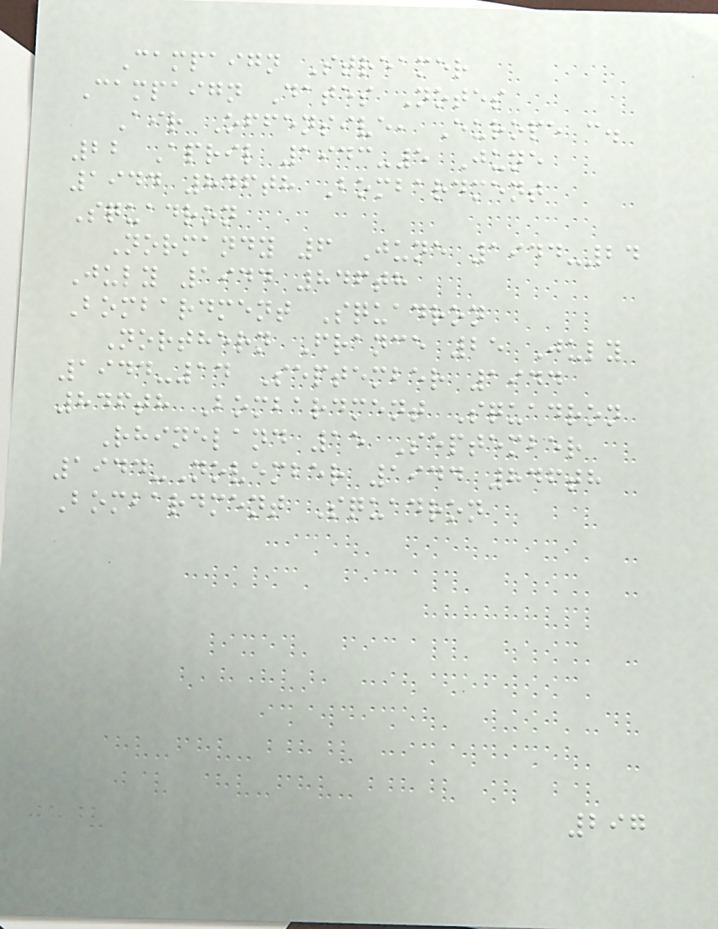Campaign Streamer
Campaign Dates Notes
Air Offensive, Europe c.
22 April 1943-5 June
1944 846th Bombardment
Squadron
Normandy 6 June 1944-24
July 1944 846th
Bombardment Squadron
Northern France 25 July
1944-14 September 1944
846th Bombardment Squadron
Rhineland 15 September
1944-November 1944 846th
Bombardment Squadron
297
